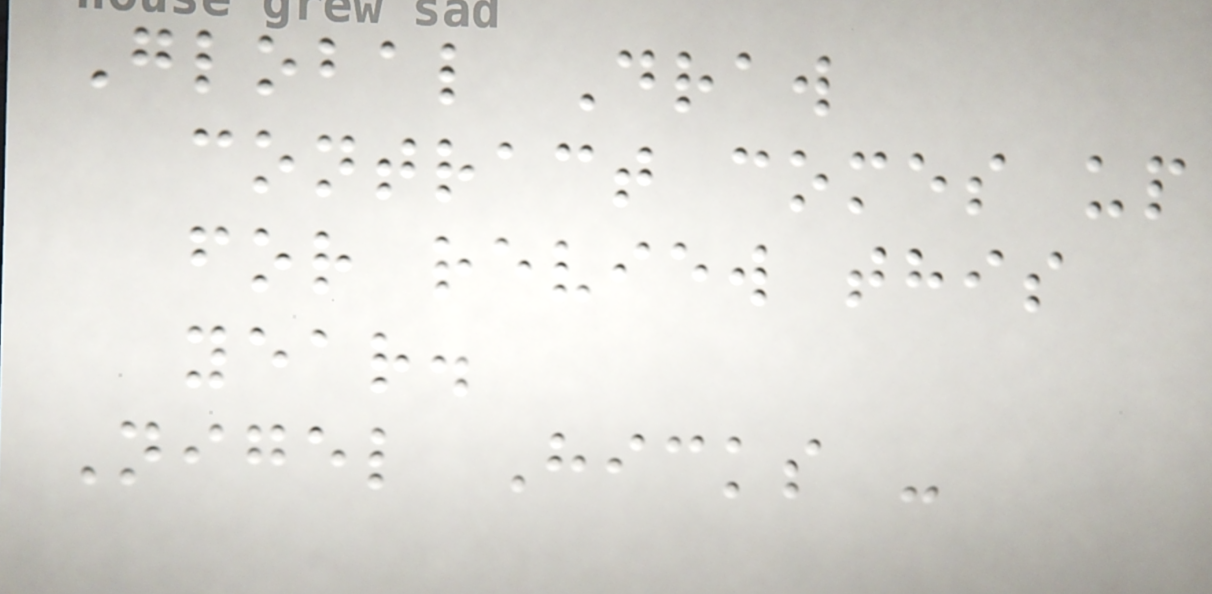Global Draw
contract comes up
for review this
year.
Nigel Hicks -
